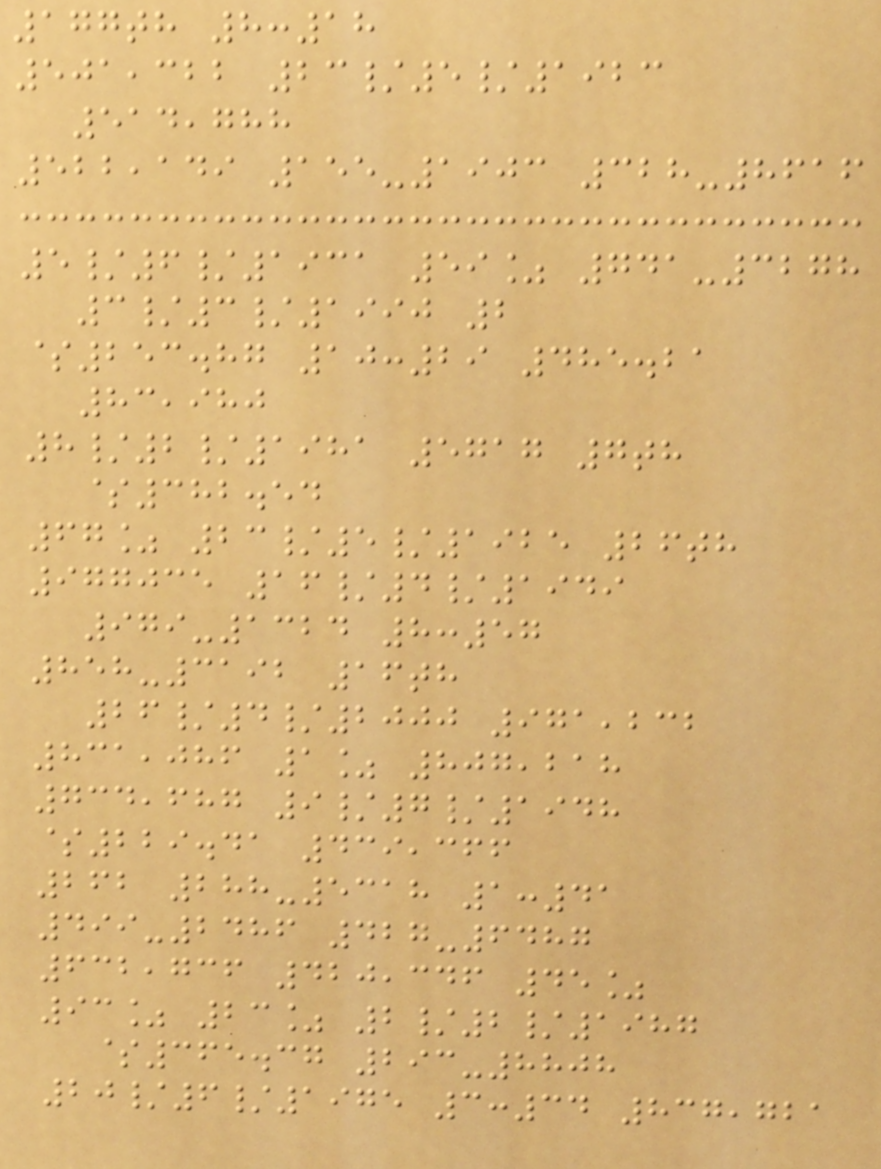177th 8:18
501,322 23/5/1923
514,788
522,149 155-1903 328-8616
5/6/1931 59% 741-3278
3/3/1990 2
$253.87 10:29 485.21
83,980
8/2/1981 5717 7th
$382.54
67% 23/5/1925 26th
977035 16/4/1949
979-1324 8:57
858-3192 16th
26/4/2000 971,232
831,086 1% 807,218
734,687 9/7/1948
$229.41 439,366
262 288-5318 1:41
499-2486 427-6487
632,736 420,346 45%
93% 23% 2/2/1987
$365.37 293-8808
20/6/1975 3:34 837,721
